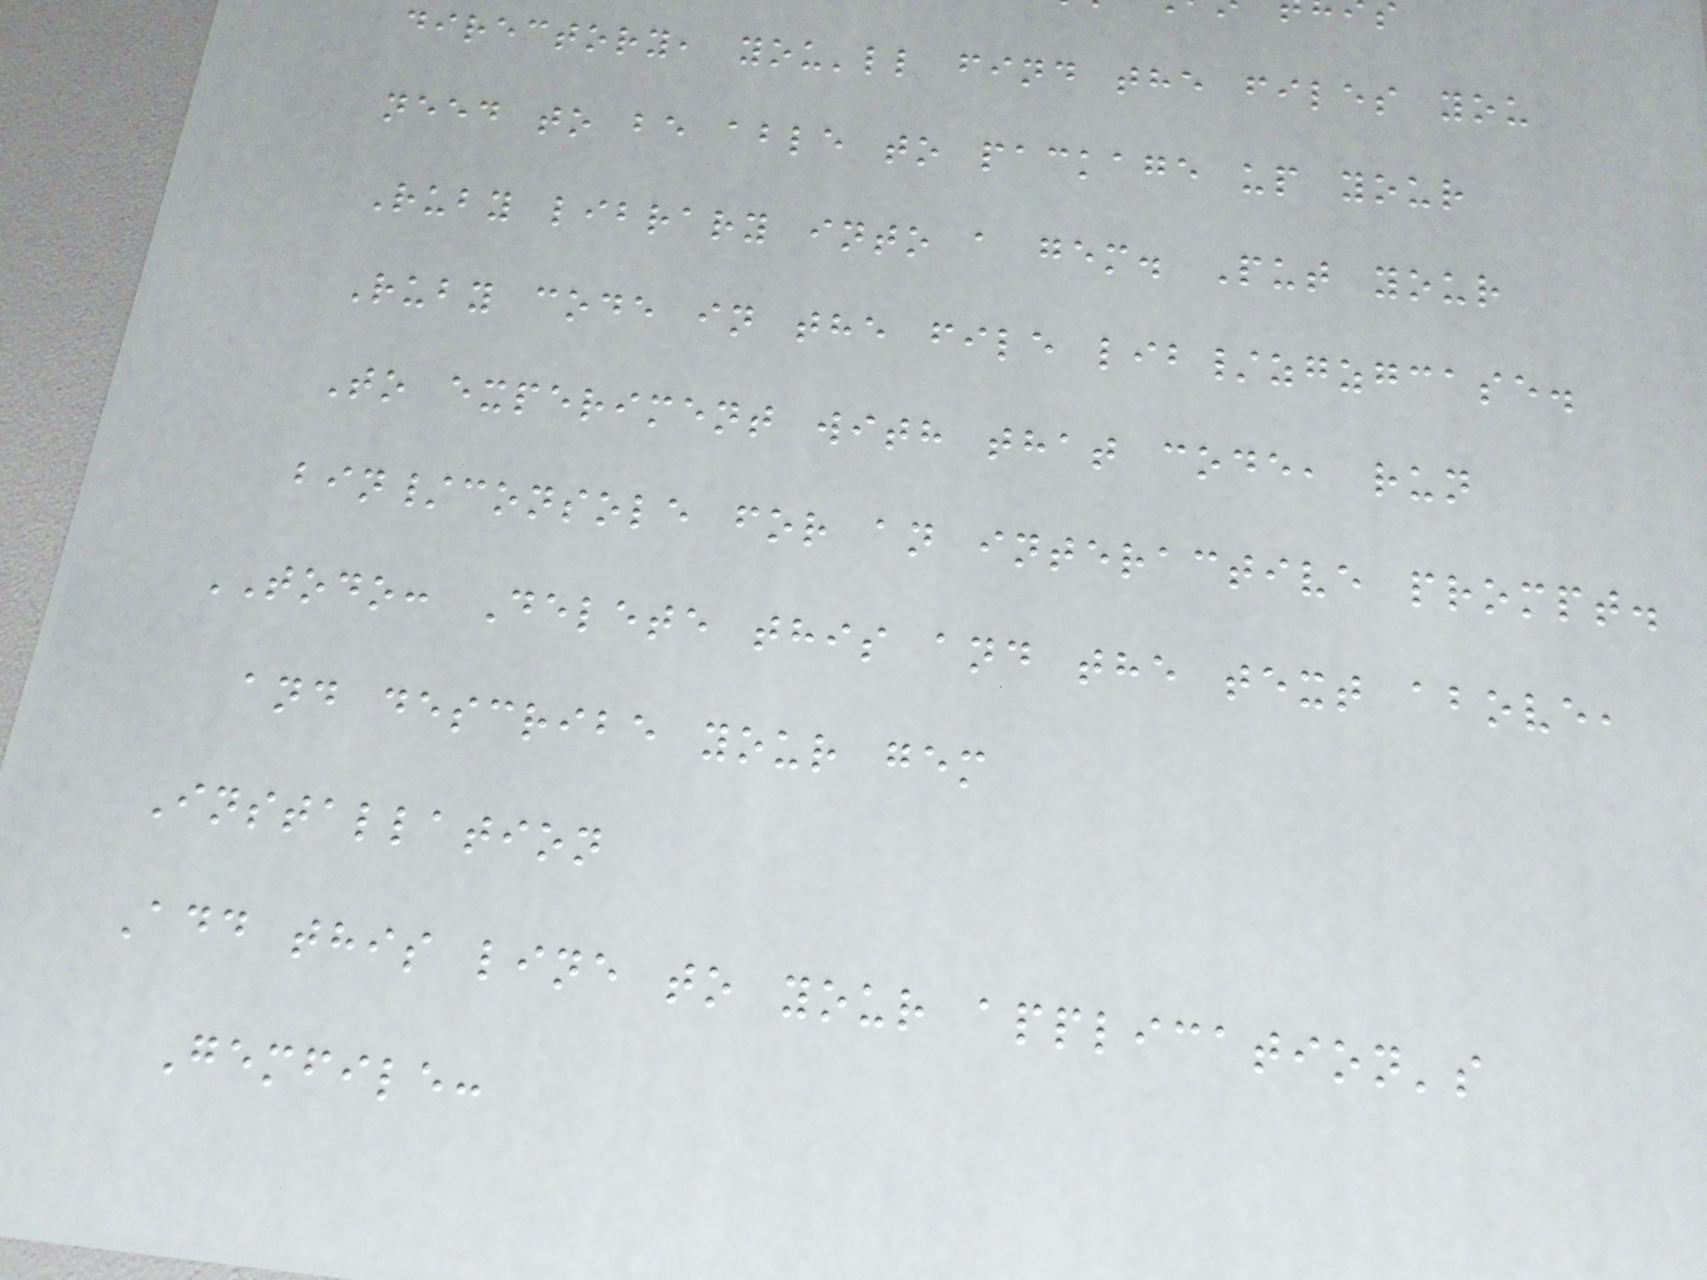directory, you'll find the files you
need to be able to package up your
Ruby library into a gem. Put your
Ruby code in the file lib/zgzgcase.
To experiment with that code, run
bin/console for an interactive prompt.
TODO: Delete this and the text above,
and describe your gem
Installation
Add this line to your application's
Gemfile:
